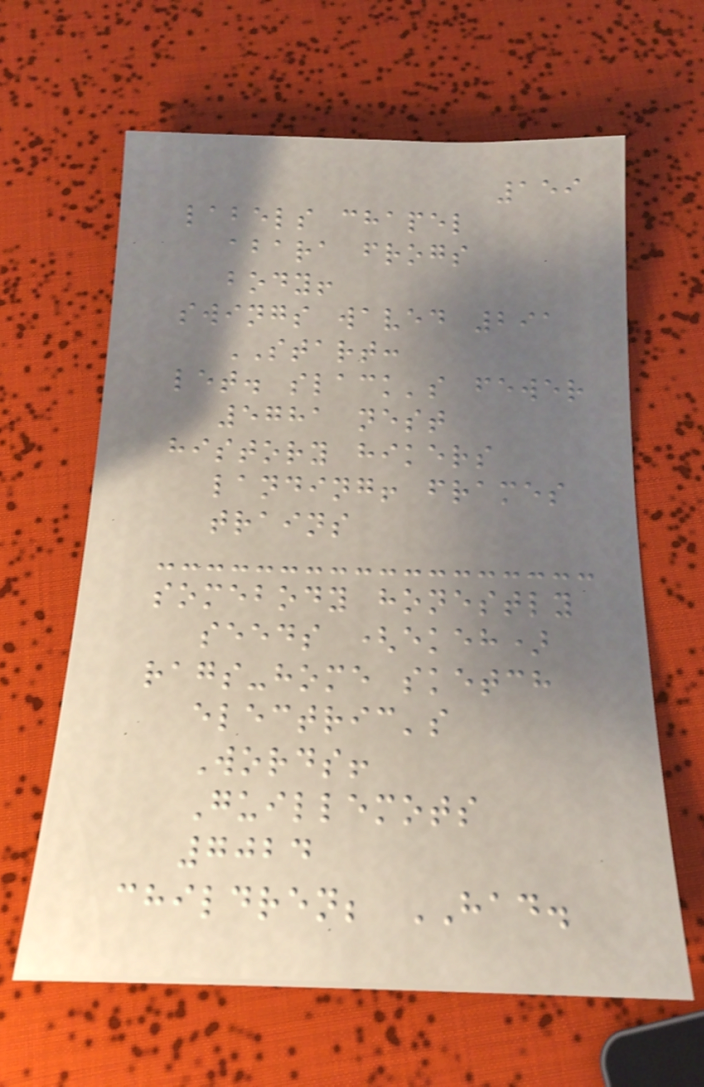159
labels chapel
abara frogs
body!
swings waved 291
START:
let. slack's fewer
5781 nest
history hikers
landing! frames
trains
somebody honestly
seeds (ekeh)
rags-home sketch
electric's
Words!
Guillemots
7024
children; HAD.
